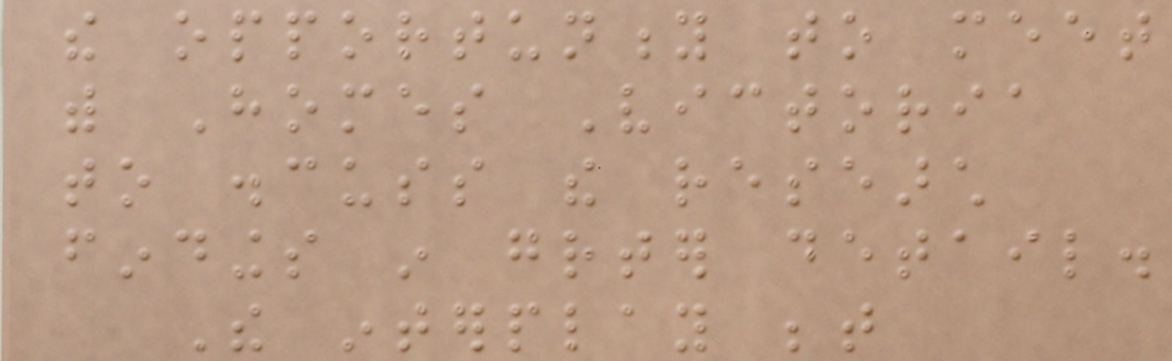the opportunity to meet
with Homes Victoria
to discuss the research
findings in greater detail.
The interplay between
